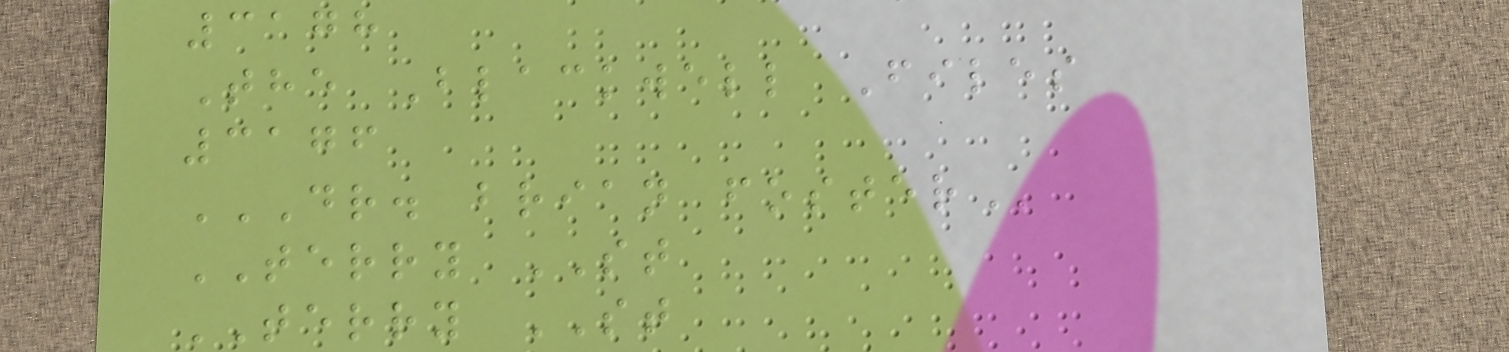3178
The Blackwell Files
3176
DR. BRIAN FOSTER
TERRY ST
TERRY ST
